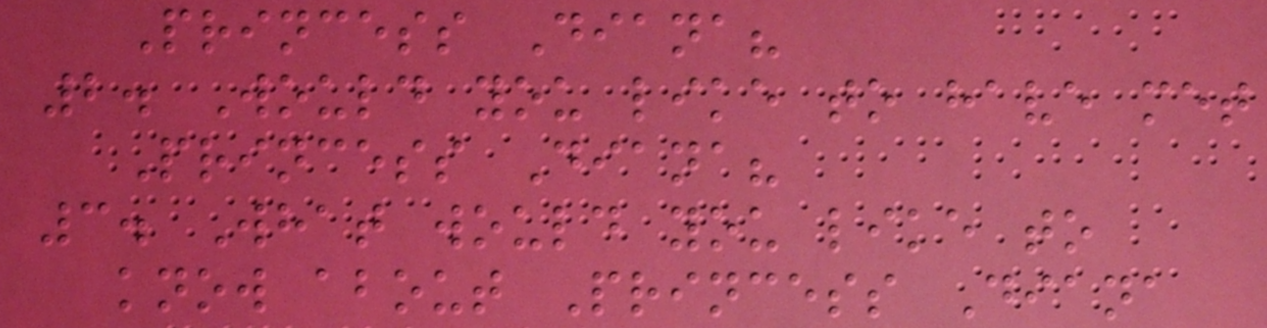Princess Diana?
2. Would you like to have met
Princess Diana?
3. What would you like to
know about Princess Diana
